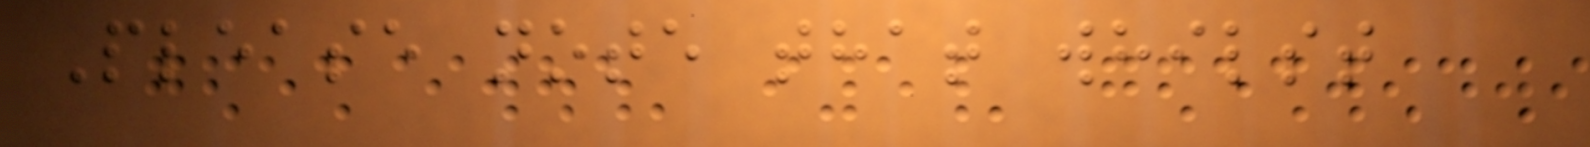Please note that whilst
